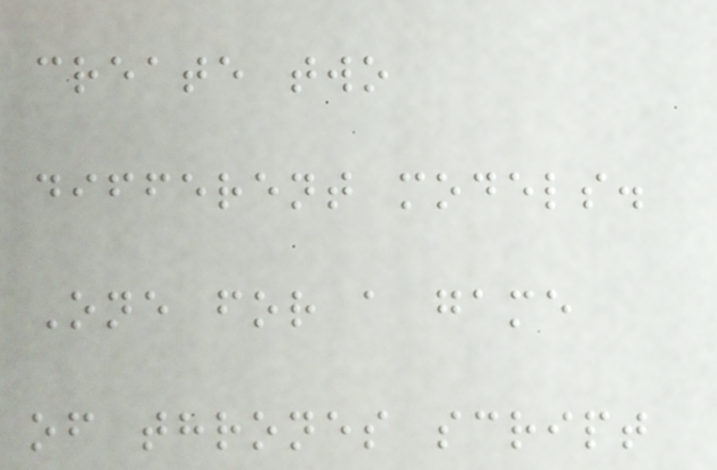create two
different models.
One for a game
of thrones script
